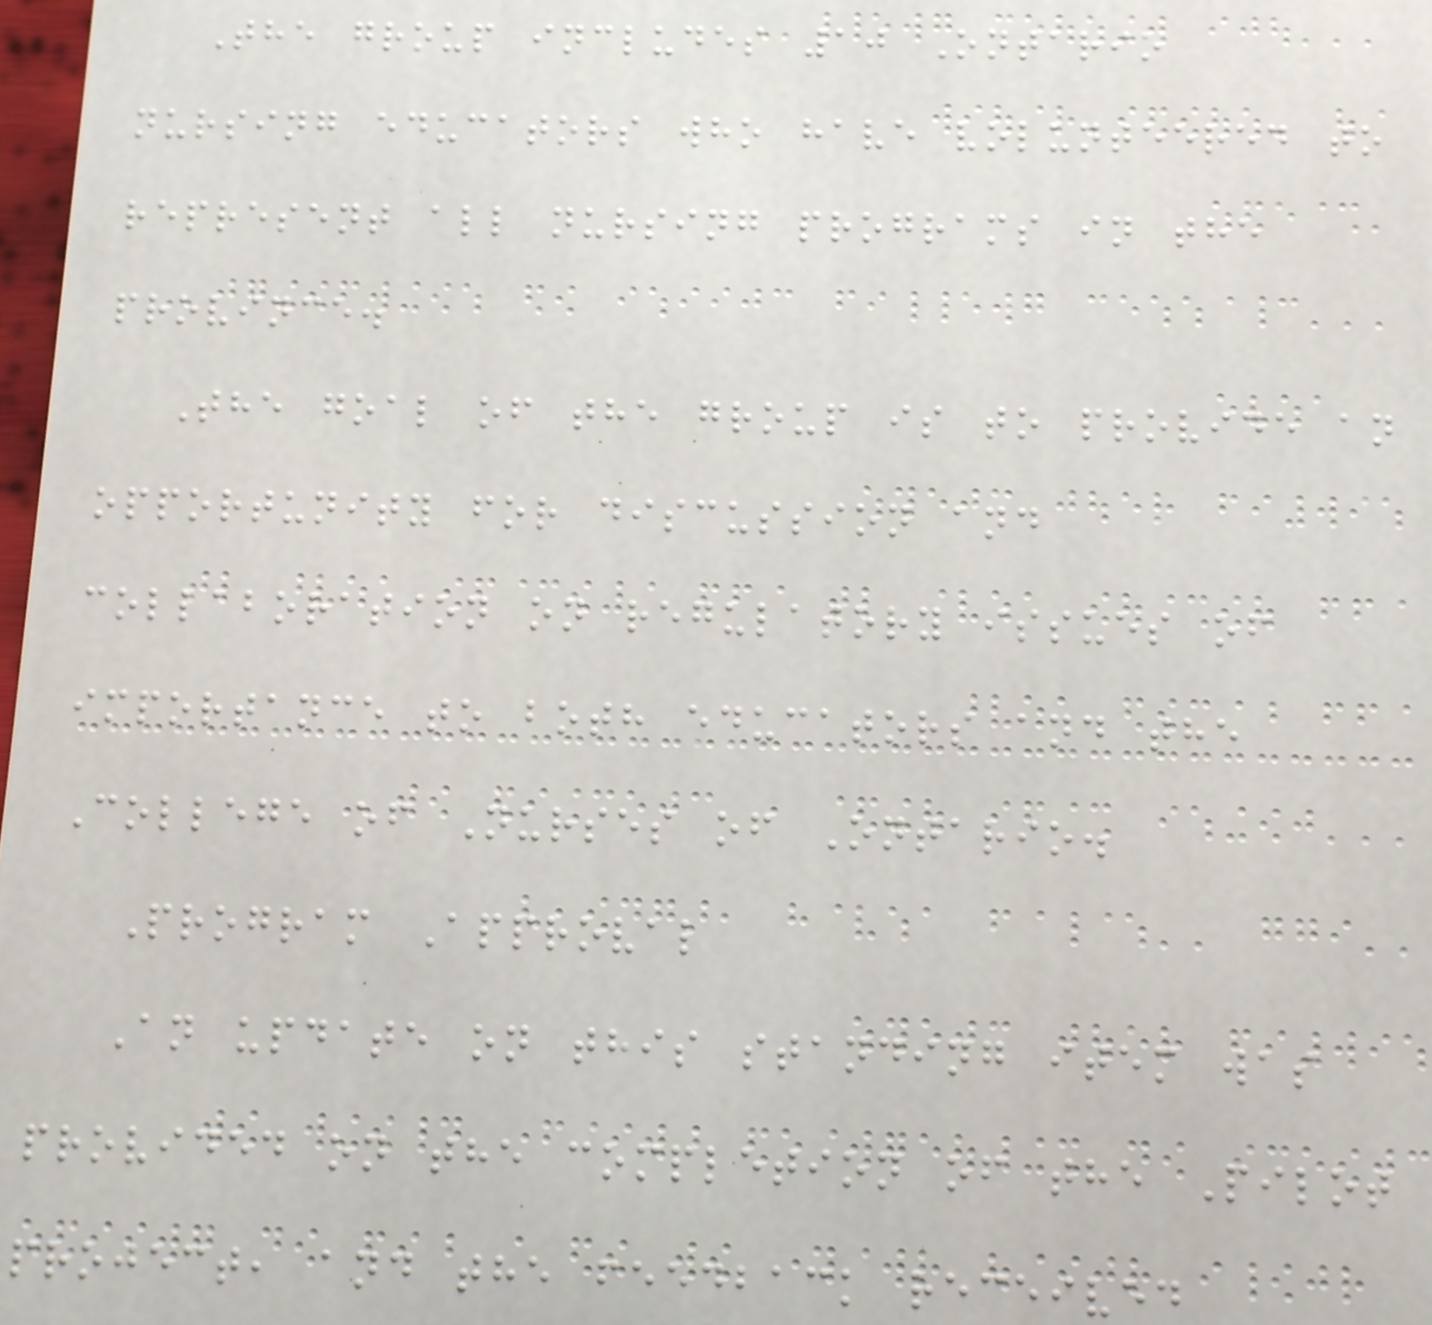The group includes 10 Ontario
nursing educators who have volunteered to
represent all nursing programs in the
province.
The goal of the group is to provide an
opportunity for discussion and
collaboration on regulatory issues of
importance to both educators and the
College of Nurses of Ontario.
Program Approval
An update on this standing item was
provided on the completion of the Pilot
project, and the feedback received
